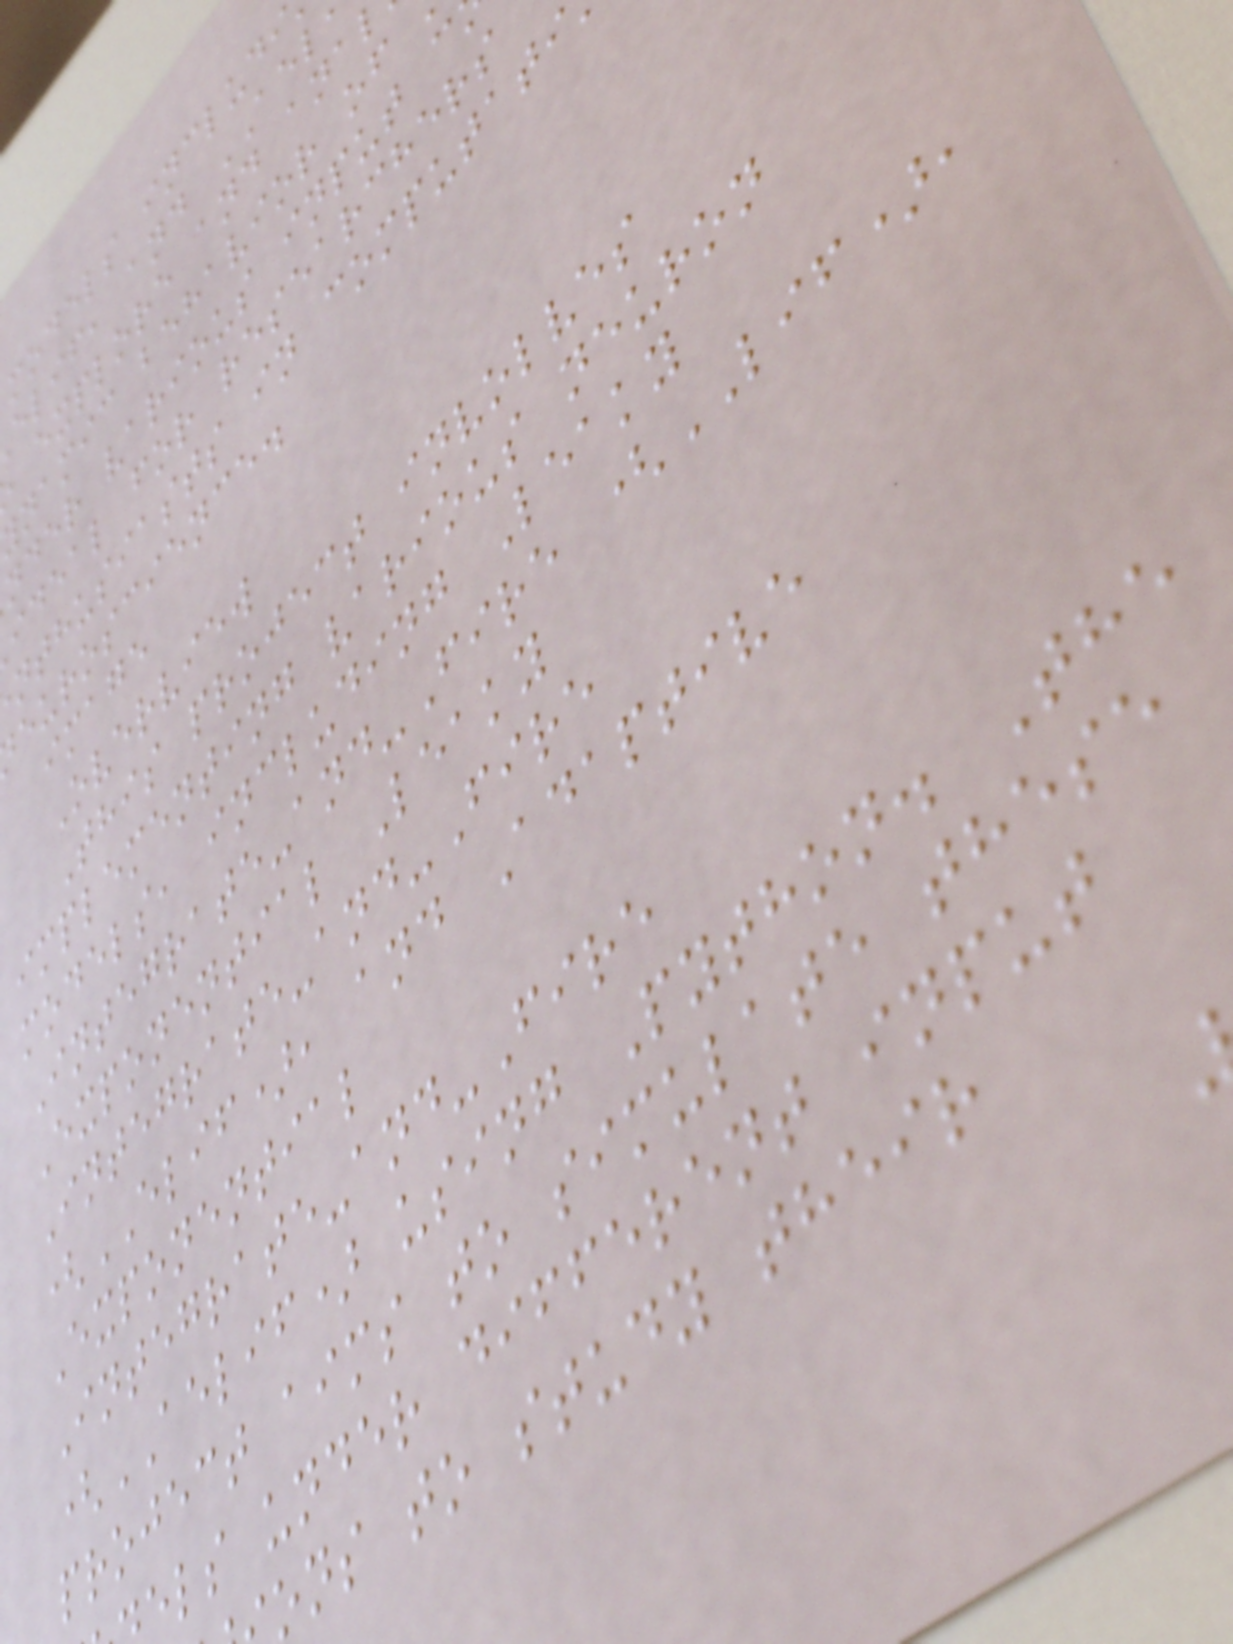models includi
elif, and AEL
explore and ana
namic behavior of
nder various input c
ideal for researchers
nthusiasts in computati
euroscience.
image
Overview
This project involves
implementing various neuron
models, including Leaky
Integrate-and-Fire (LIF),
Exponential Leaky
Integrate-and-Fire
(ELIF), and Adaptive
Exponential
Integrate-and-Fire
(AELIF) using Python. The
project aims to simulate these
els under different input
ons to study their
